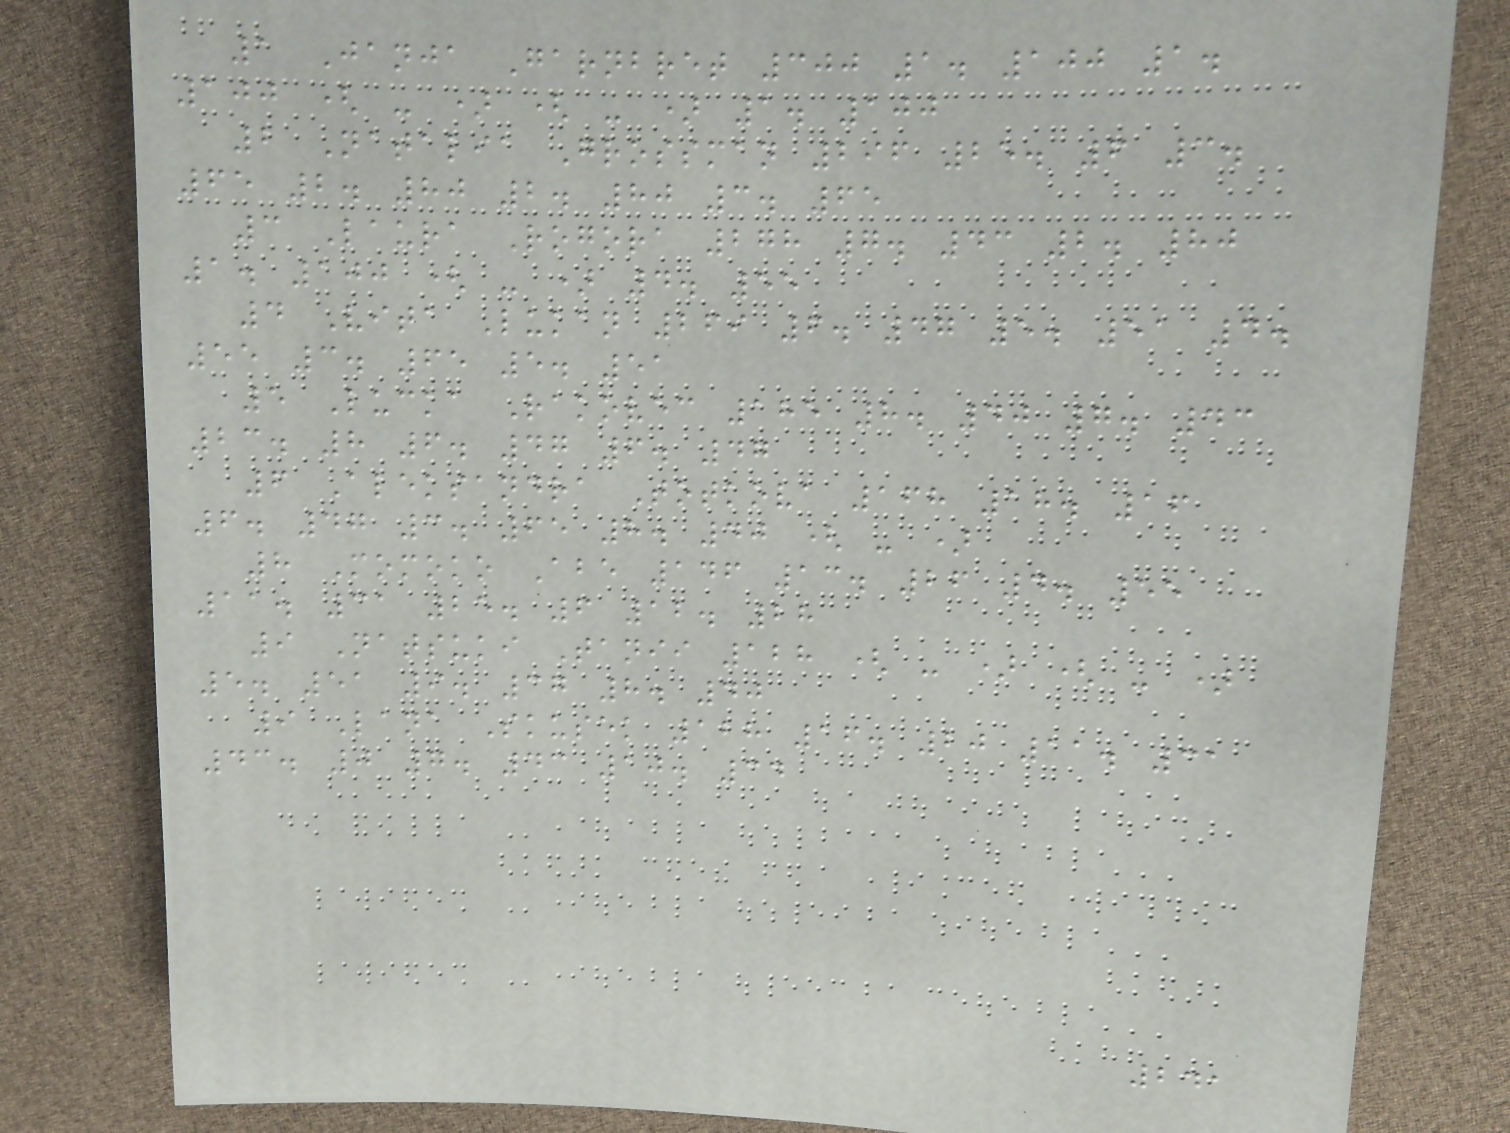1 Janja Garnbret 300 1. 100 1.
100 ( - ) ( - ) 1. 100
2 Natalia Grossman 296 25. 6 3.
65 2. 80 2. 80 3. 65
3 Laura Rogora 278 7. 43 2. 80
1. 100 ( - ) 4. 55
4 Vita Lukan 269 6. 47 5. 51 4.
55 3. 65 5. 51
5 Lucka Rakovec 185 8. 40 7. 43
23. 8 6. 47 6. 47
6 Aleksandra Totkova 168 18. 16
6. 47 3. 65 8. 40 ( - )
8 Momoko Abe 146 13. 26 4. 55
11. 31 25. 6 12. 28
9 Natsuki Tanii 128 ( - ) ( - )
5. 51 9. 37 8. 40
9 Lana Skusek 128 16. 20 11. 31
43. 0 7. 43 10. 34
241
